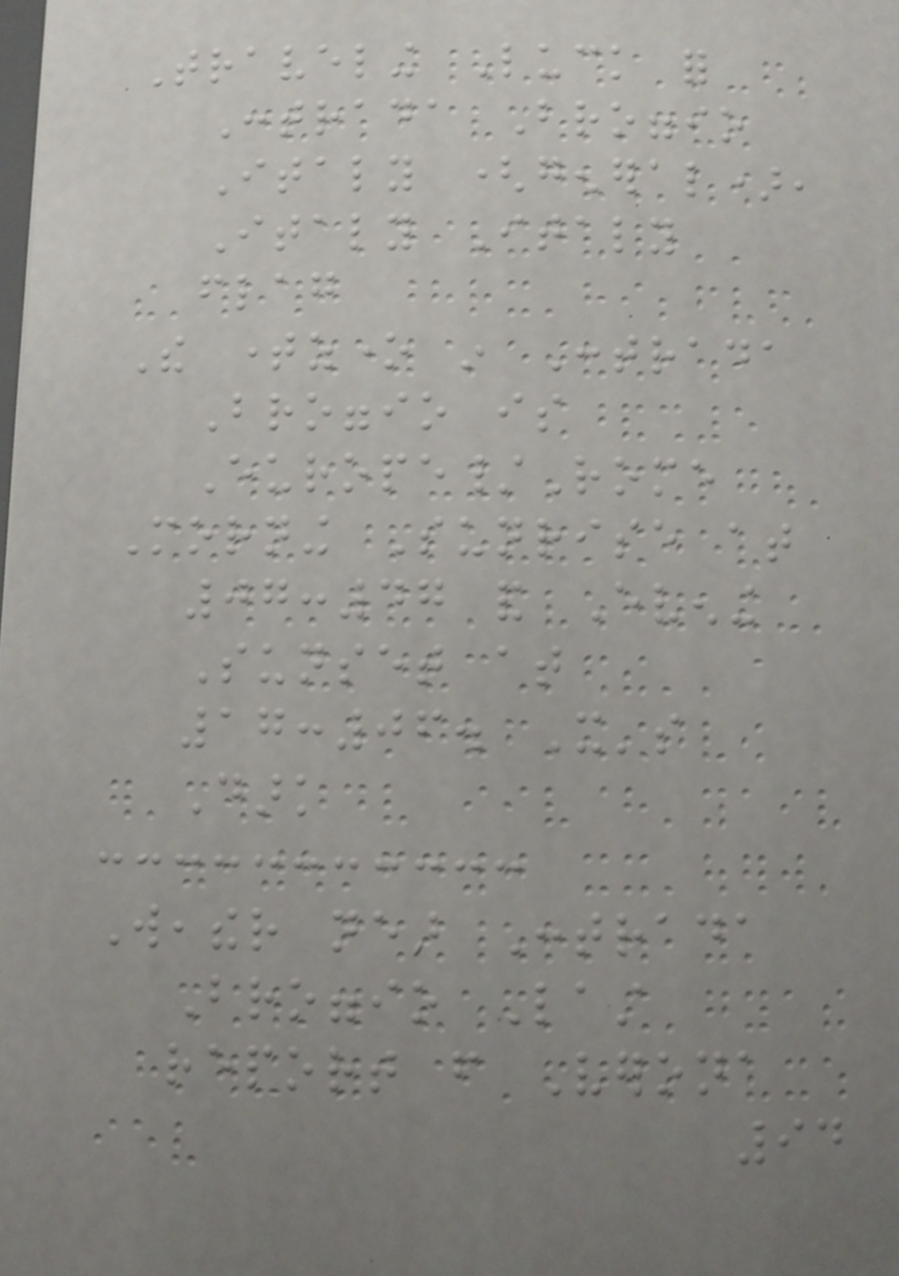Traveling Luck for
Contrada Broggio
Italy (general),
Italy Italy
flag
The timezone in Contrada
Broggio is
Europe/Rome
Morning Sunrise at
07:47 and Evening
Sunset at
17:06. It's
Dark
Weather near Contrada
Broggio Last
report from Verona
94
